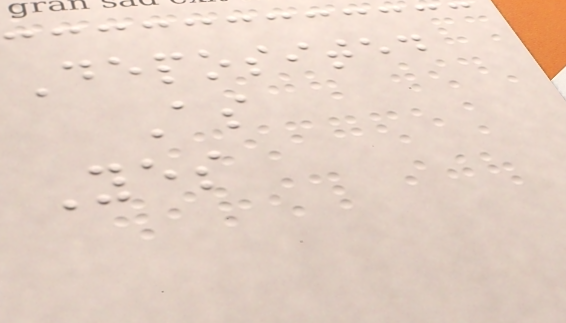Deposited
As
Yes
